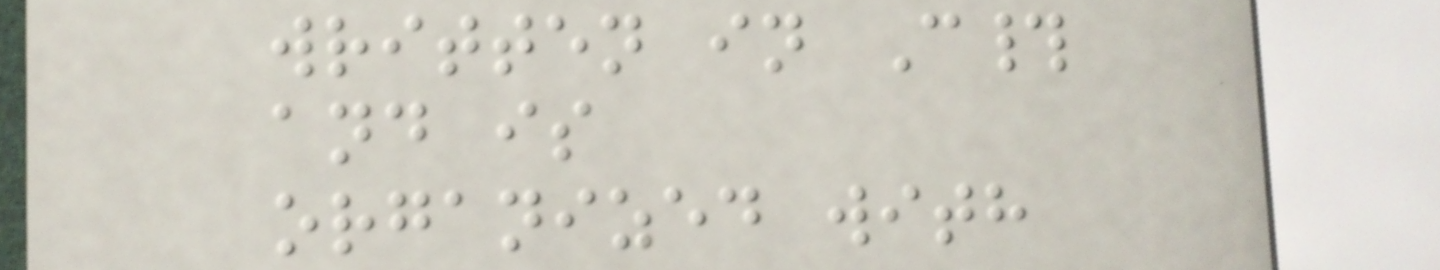written in C#
and is
organized with
